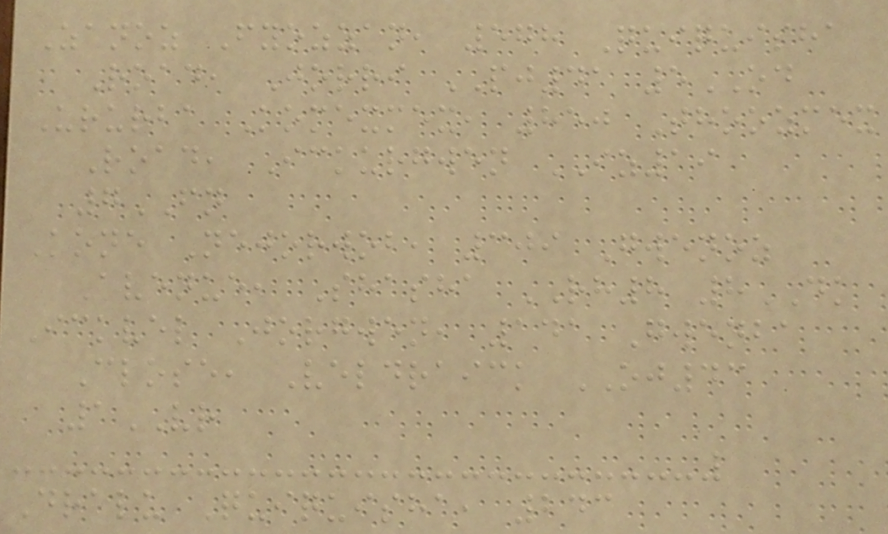Zanoz Fyozzan, 578 Quiquisha
Road, Jorri PJ41 5OD
Ururba Komexmex, 850 Thoozmex
Road, Ickurgwen IZ19
7FN
Kone Nejorwob, 309 Gwenoz
Avenue, Shasha RH8 8DK
Ickvel Jorgwen, 141 Gwenba
Close, Veldraick OJ43
1VR
Dralu Quiquisha, 243
